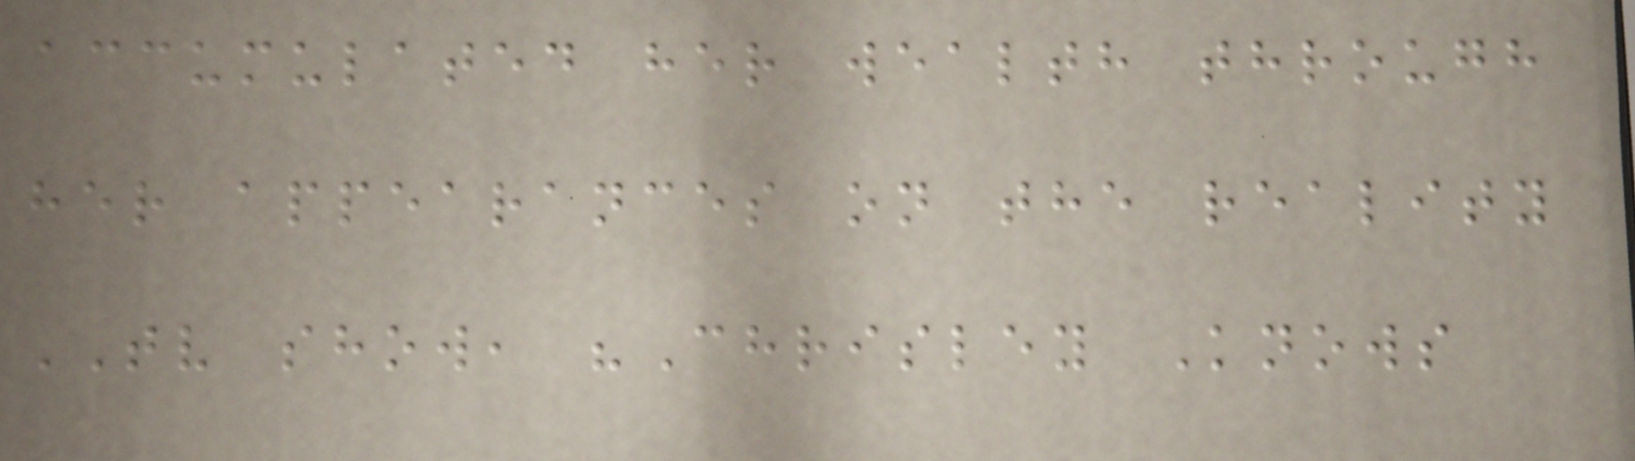accumulated her wealth through
her appearances on the reality
TV show, "Chrisley Knows
